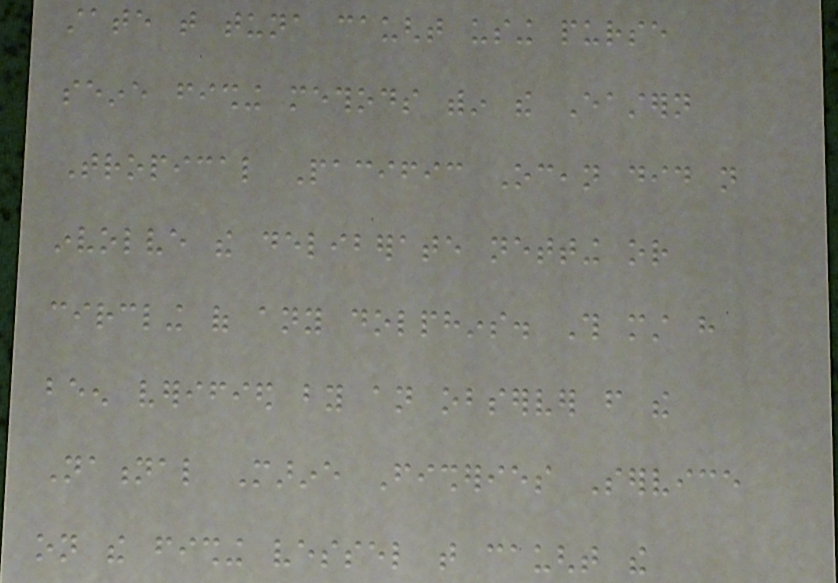state that tuna caught using purse
seine fishing methods within the Eastern
Tropical Pacific Ocean did not
involve the deliberate netting or
circling of any dolphins. This must have
been verified by an observer from the
National Marine Fisheries Service
on the fishing vessel that caught the
